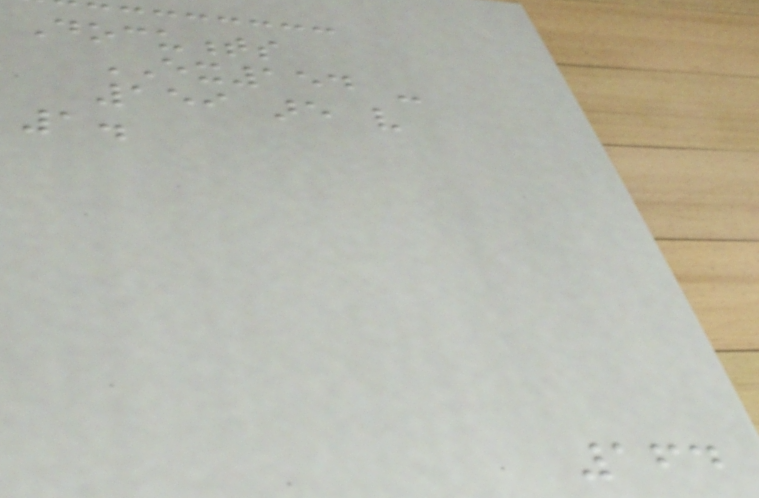Documents
EX154 -
159 are very
1.
164
